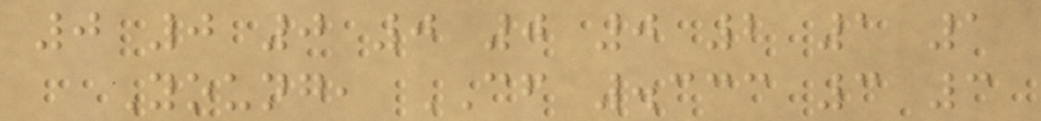0 0 0 0 0 0 2 1 1
Young, CF .333 3 3
